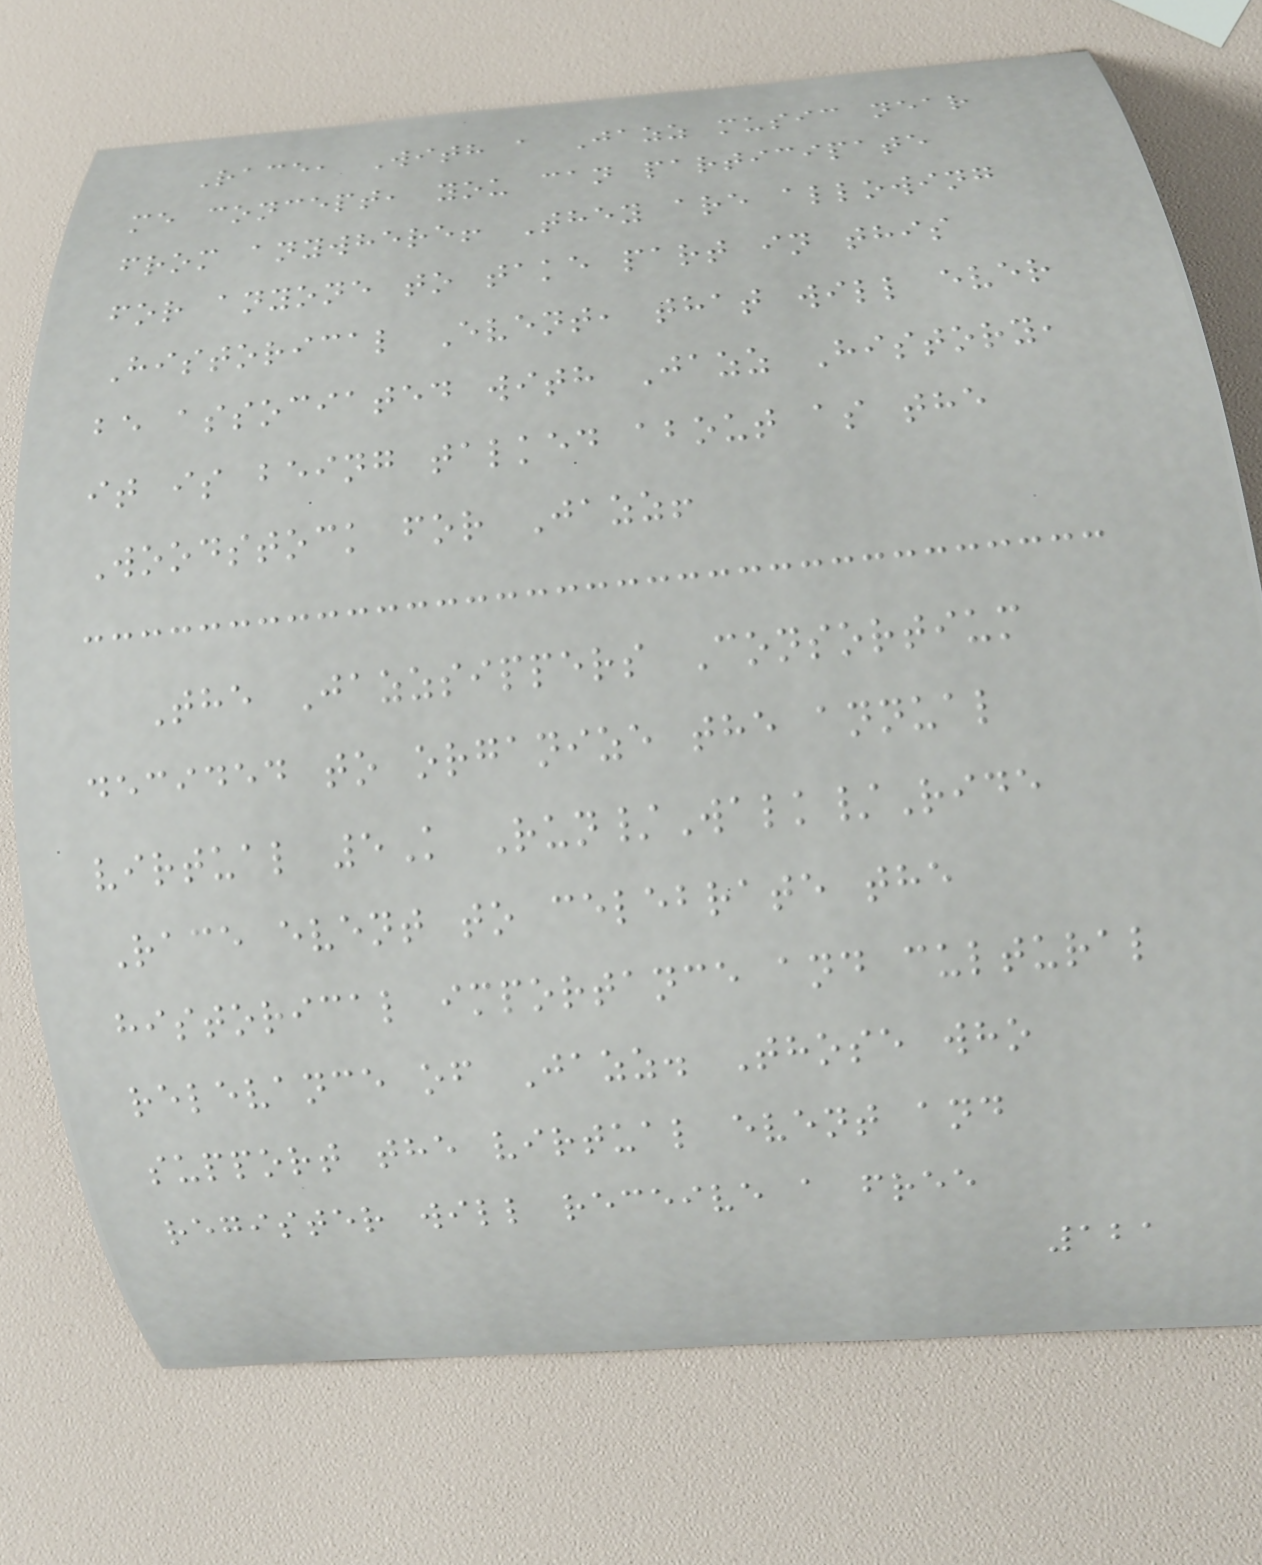Race, With a Jazz music near
me concept, you can participate
from anywhere! They are allowing
for anyone to take part in this
Historical Event, that will ever
be associated with Jazz History,
it is being talked about as the
Woodstock for Jazz!
The Jazzsippers Consortium
decided to organize the annual
virtual 5K Run/Walk/Ride
Race event to celebrate the
historical importance and cultural
relevance of Jazz. Those who
support the virtual event and
register will receive a free
121
